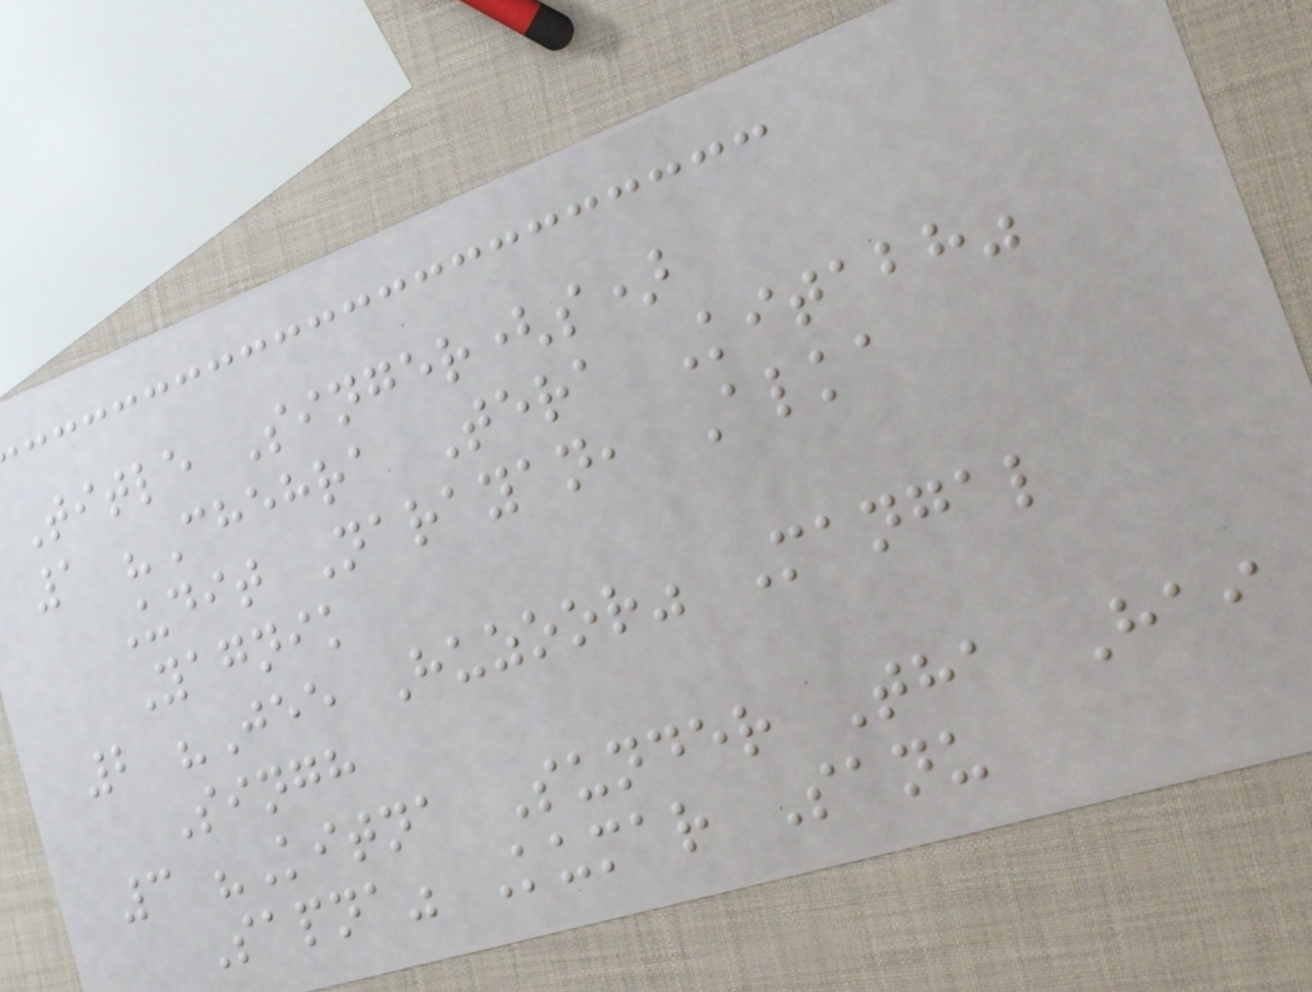Title Singer(s)
1 "Chehra Tera Kitabh"
Udit Narayan, Alka
Yagnik
2 "Jee Huzoor" Mangal
Singh
3 "Kitna Sunder Tha Hai
Sapna" Kumar Sanu
